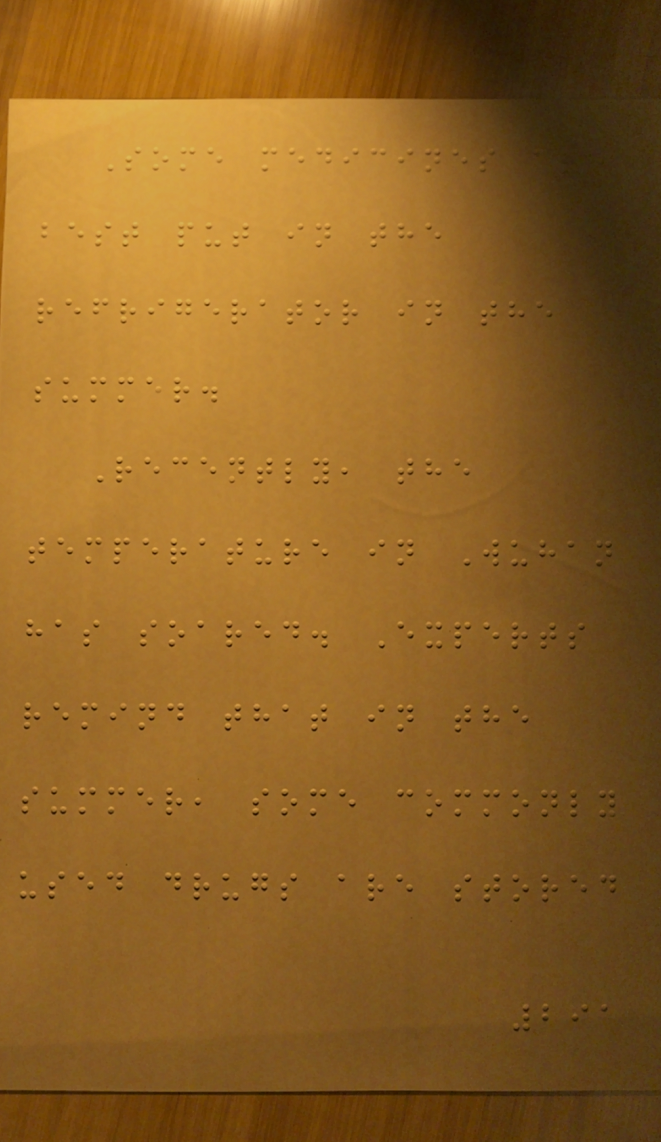Some medicines are
best put in the
refrigerator in the
summer.
Recently, the
temperature in Wuhan
has soared. Experts
remind that in the
summer, some commonly
used drugs are stored
291
